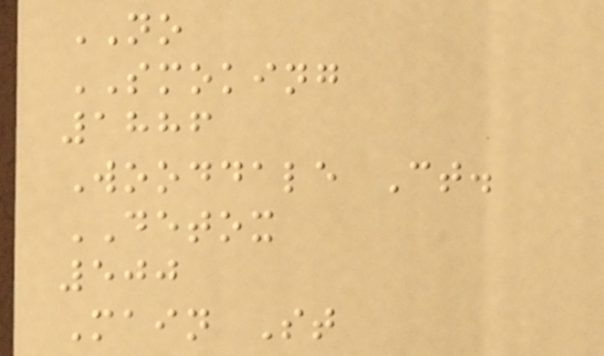NO
SMOKING
1886
Wooddale Ct.
DETOX
500
Main St
